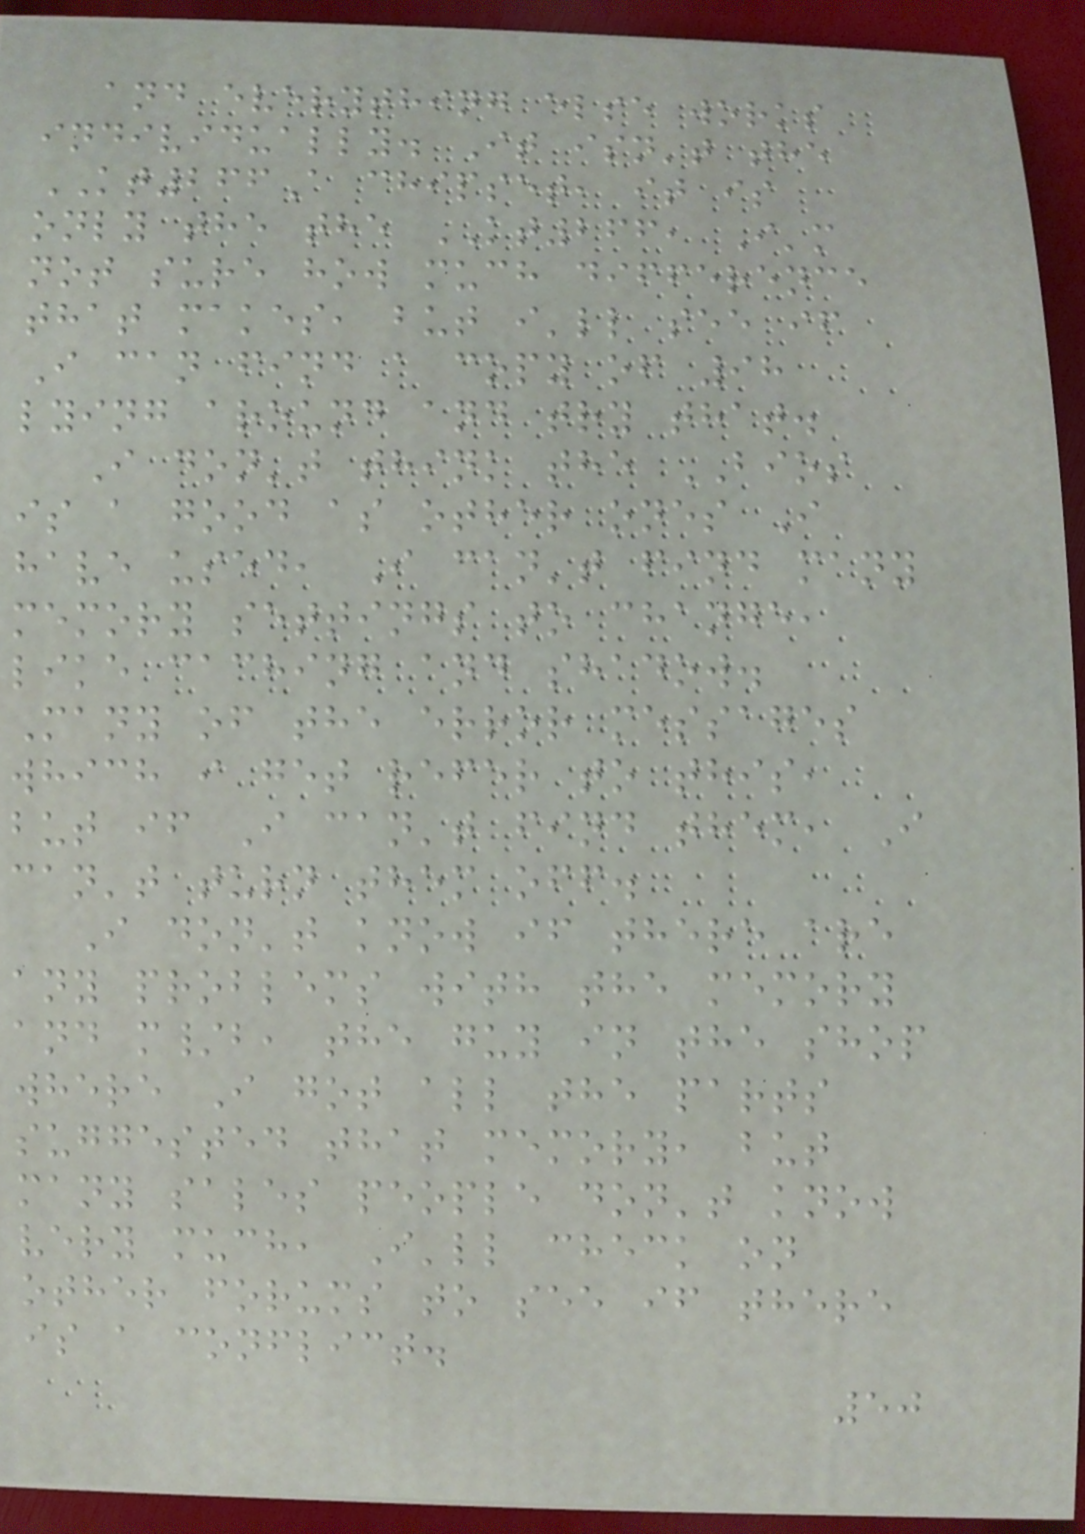and everything else works
individually. It isn't the
KT266A chipset, it is
only the the KT266, I'm
not sure how much difference
that makes, but i'll see if
I can find a copy of 98
lying around and try that.
I don't think the BIOS
is a good as other ones I
have used, I can't find many
memory settings to change,
like caching and shadow.
Many of the error messages
which i get refer to this,
but if I can't find them, I
can't turn them off.
I don't know if there are
any problems with the memory
and m/b, the guy in the shop
where I got all the parts
suggested that memory, but
many sales people don't know
very much, I'll check on
other forums to see if there
is a conflict.
50
